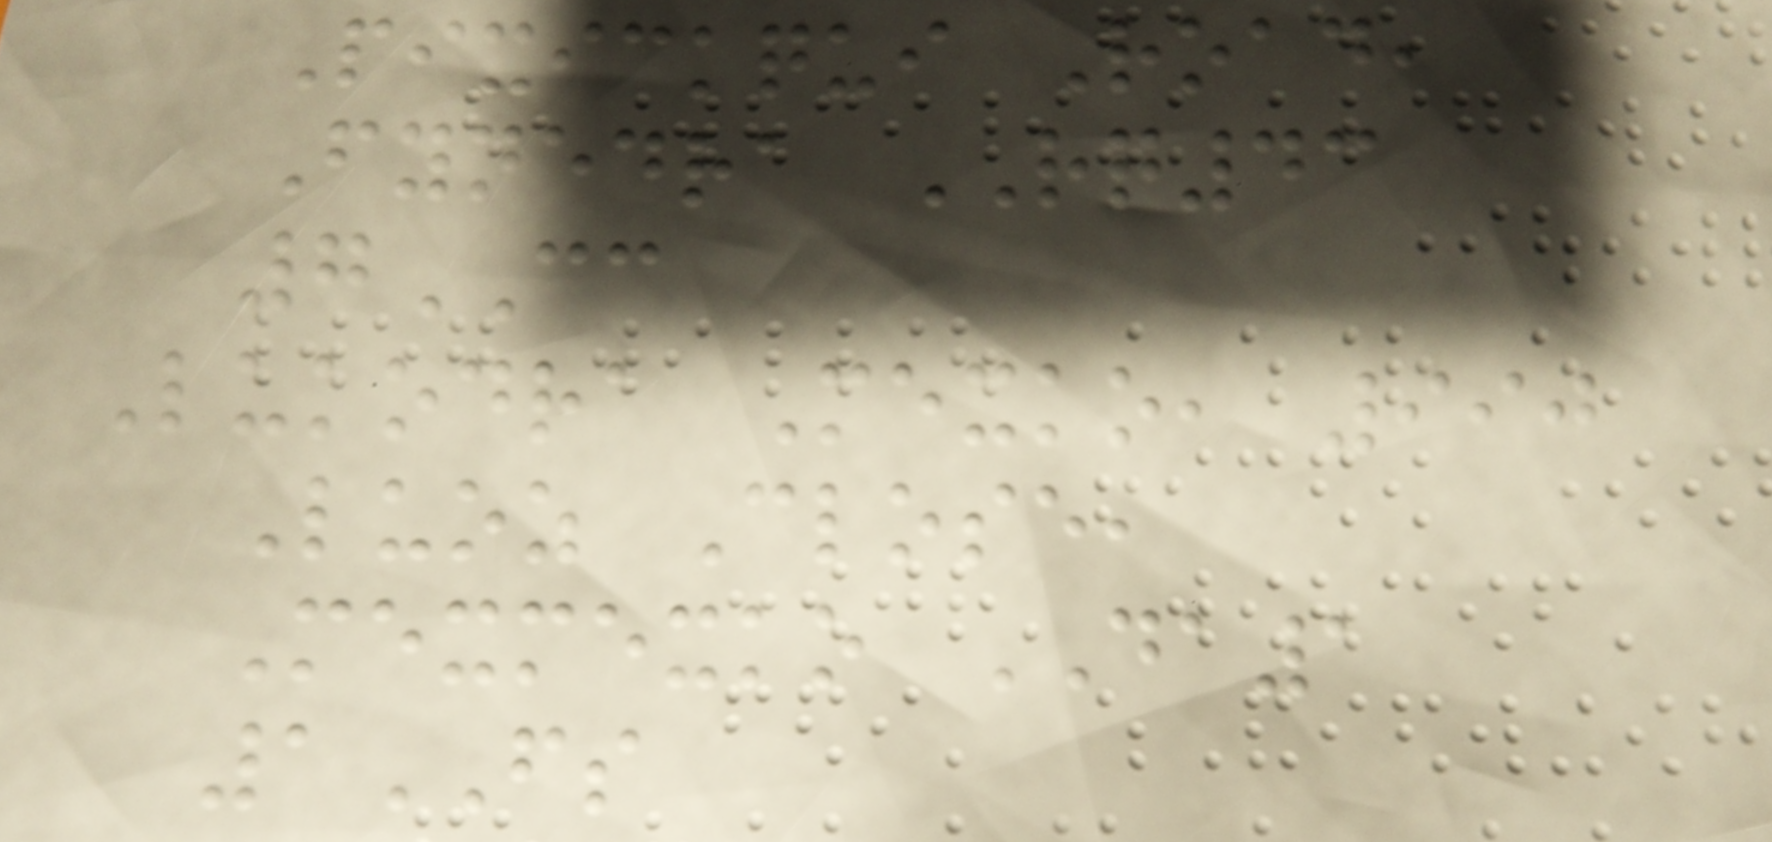Pixickqui Road,
Fynedra RQ43
7CC
Lukodra Mexko, 990
Luoz Close,
Mexmexko DA1
1FS
